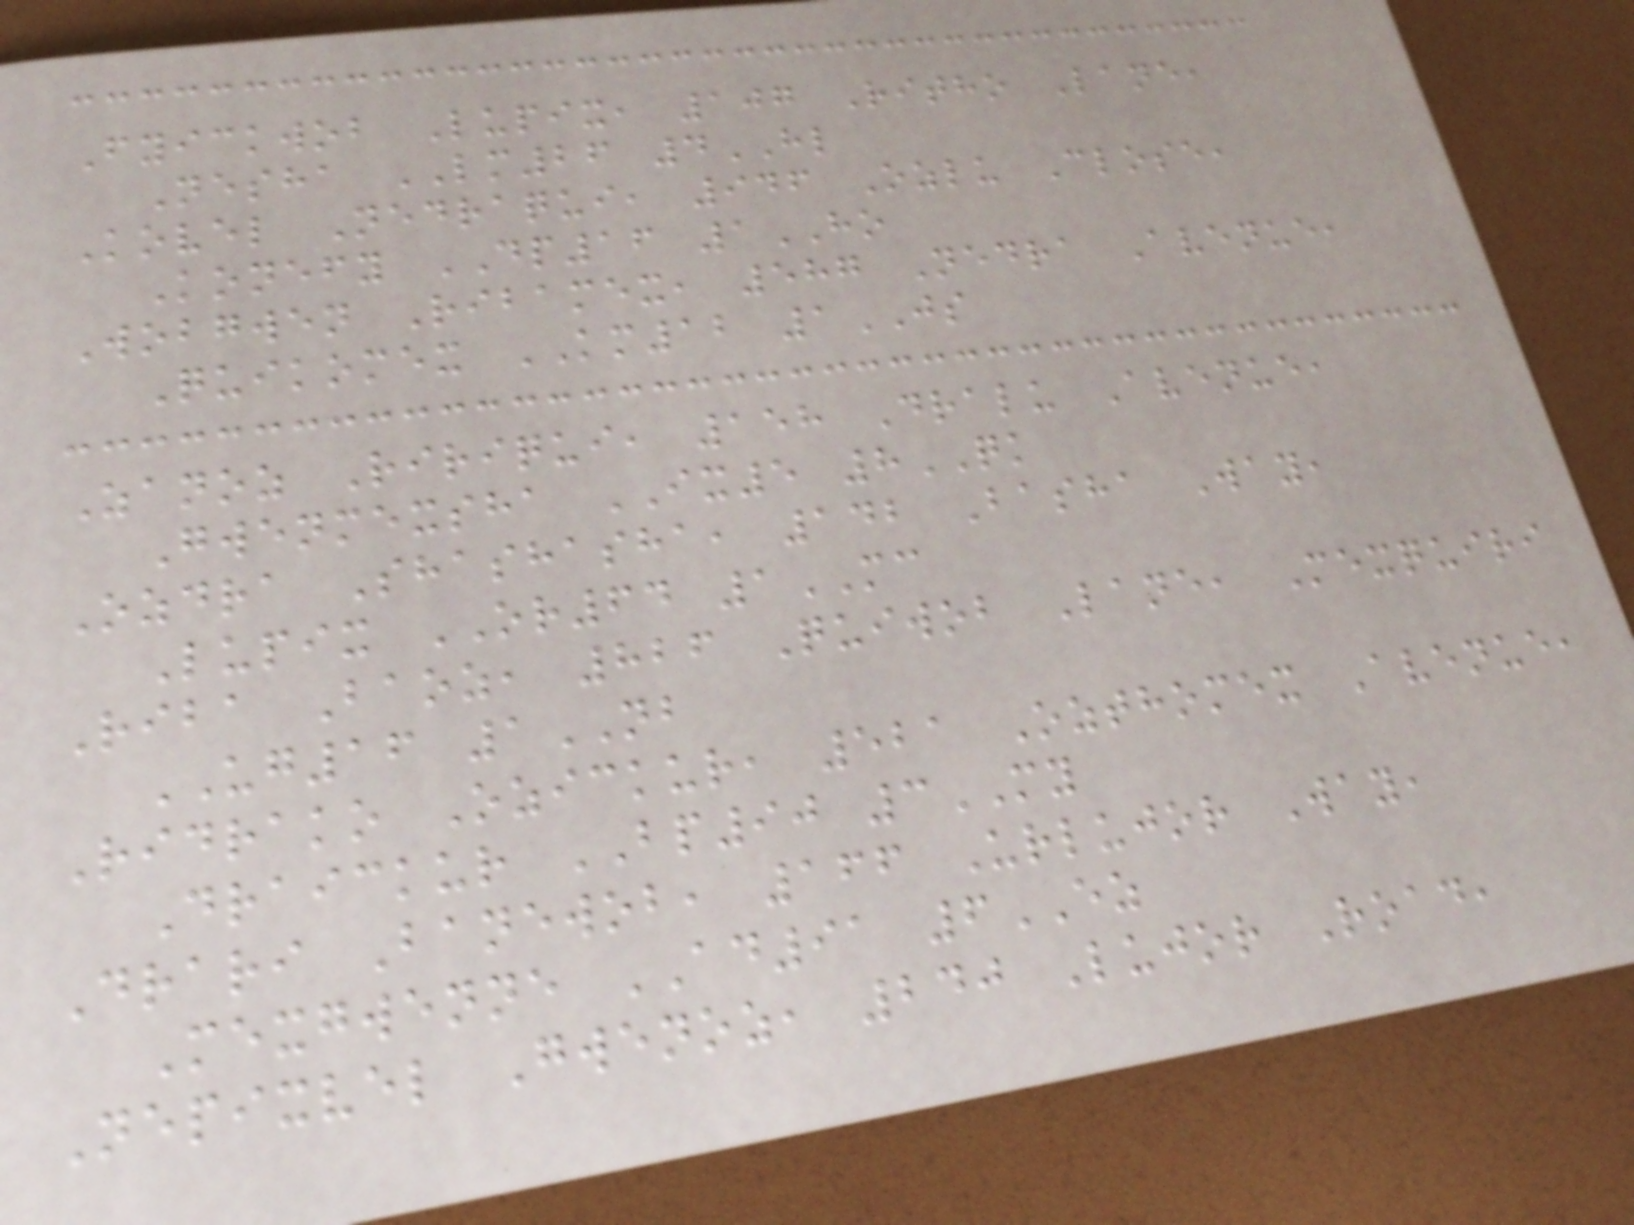Fyickwob Lupix, 107 Ritho Lane,
Nesha LM26 4HL
Kovel Nedraqui, 946 Ozlu Close,
Konefy DP16 1HO
Wobgwen Ribamex, 587 Nedra Avenue,
Quikomex KM12 1JS
Zanoz Ririqui, 158 Dralu Avenue,
Gwenmexsha IX5 8QK
Ozdra Shashasha, 142 Basha Way,
Lupix OR64 1MC
Riba Baoz, 826 Quiwob Lane, Mexquiri
UG16 1NB
Ridrako Ozickur, 521 Ozthomex Avenue,
Draickur BP90 3MY
Drari Banewob, 166 Urlujor Way,
Mexgwenne AD91 6EZ
Nepixvel Gwenoz, 240 Lujor Road,
